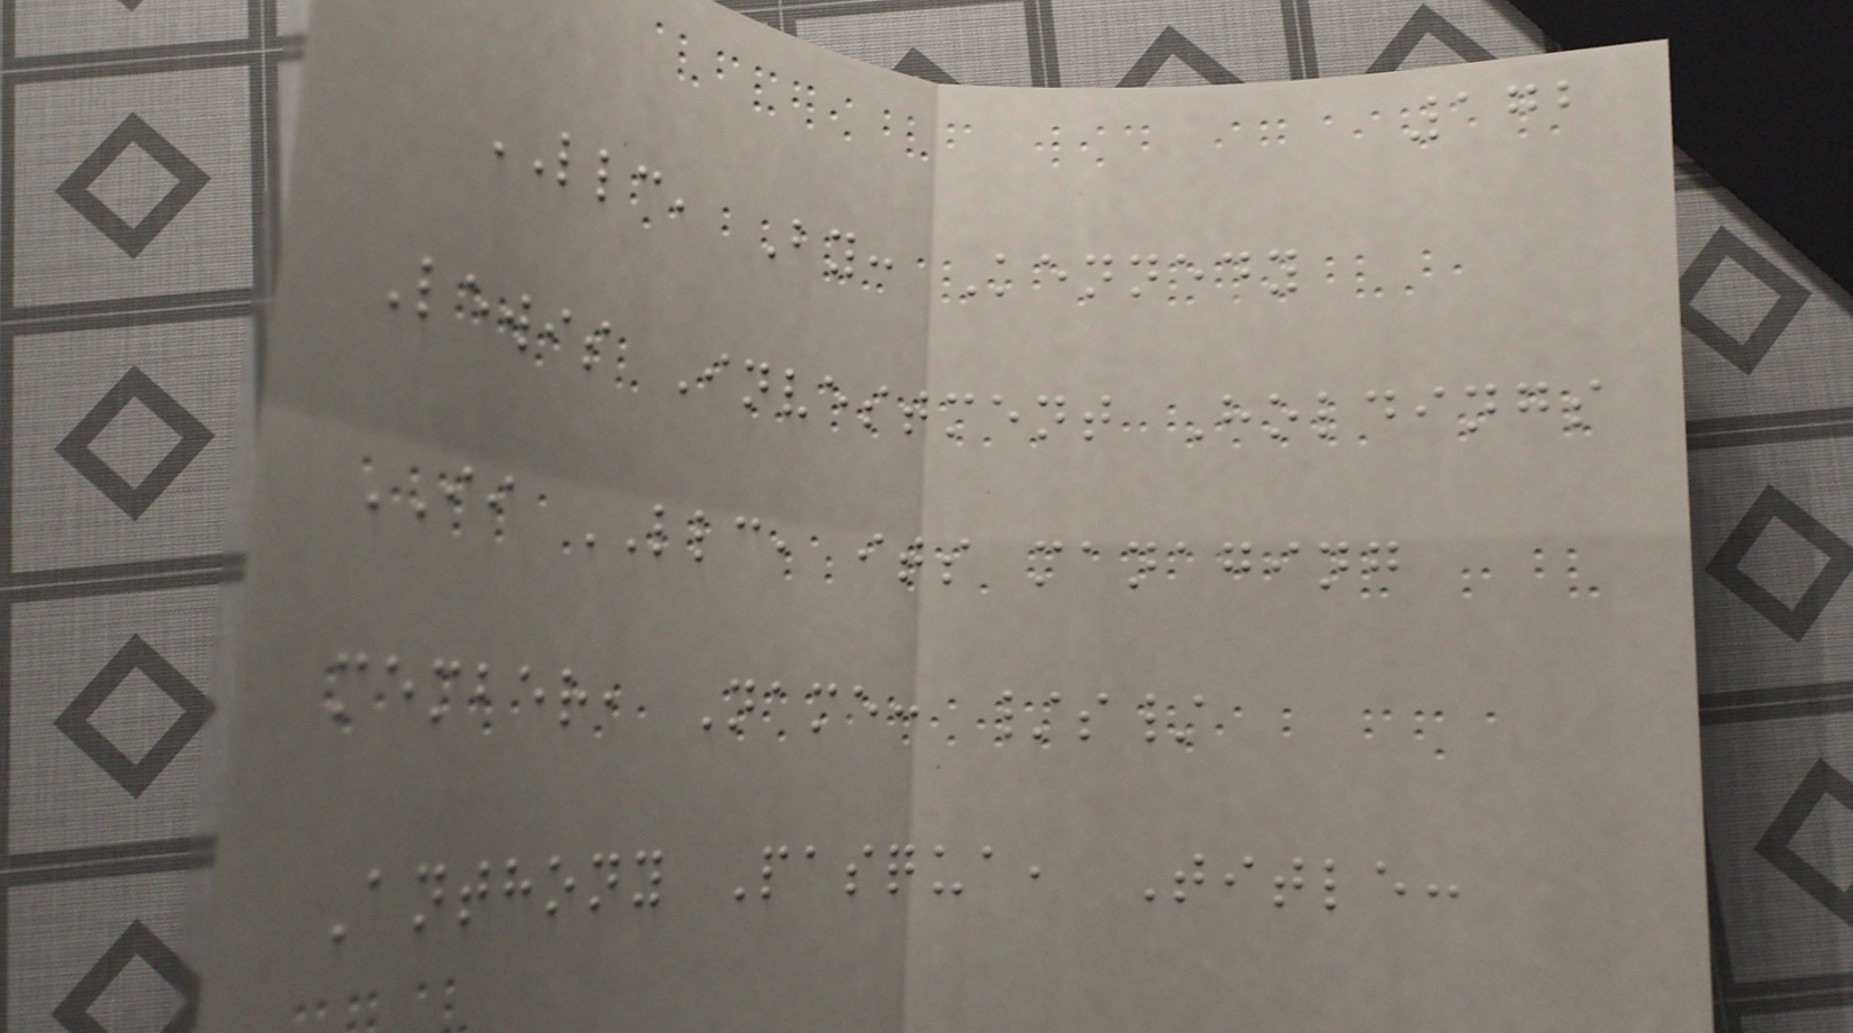172
LLC, By: Kennedy
Lewis Investment Holdings
II LLC, its managing
member, Name: /s/
Anthony Pasqua, Title:
